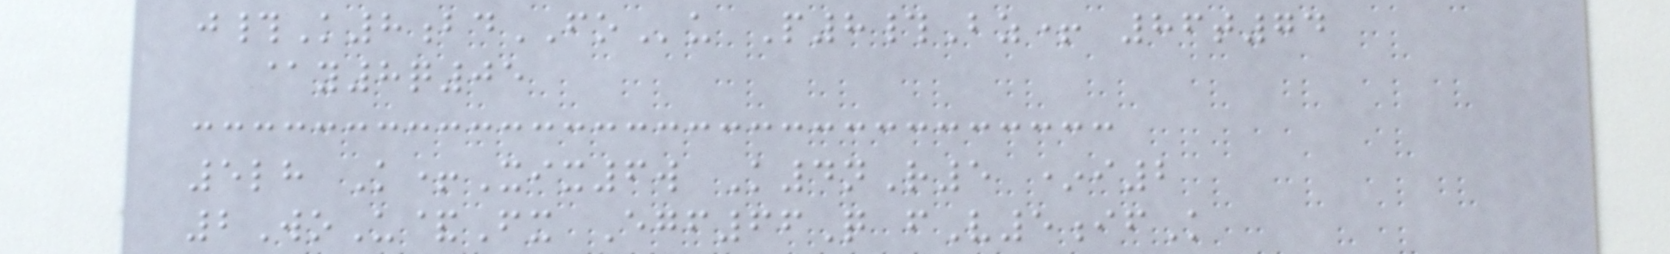j#K8bdFOu P8#Bz+ 86t74
@y8q05
5lh K+Xix6w K4nR5 *i2
2WoU&Fx Egf66Q fV5ifK
